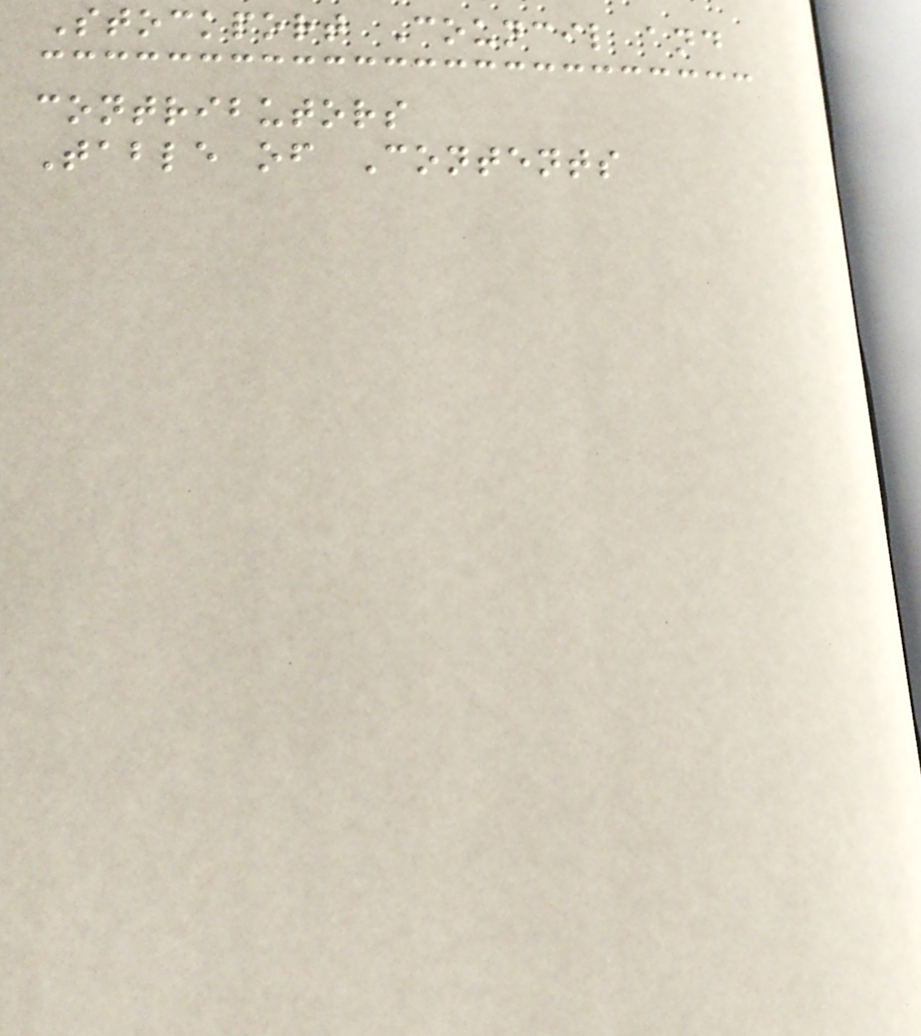Stockport Council and
contributors
Table of Contents
